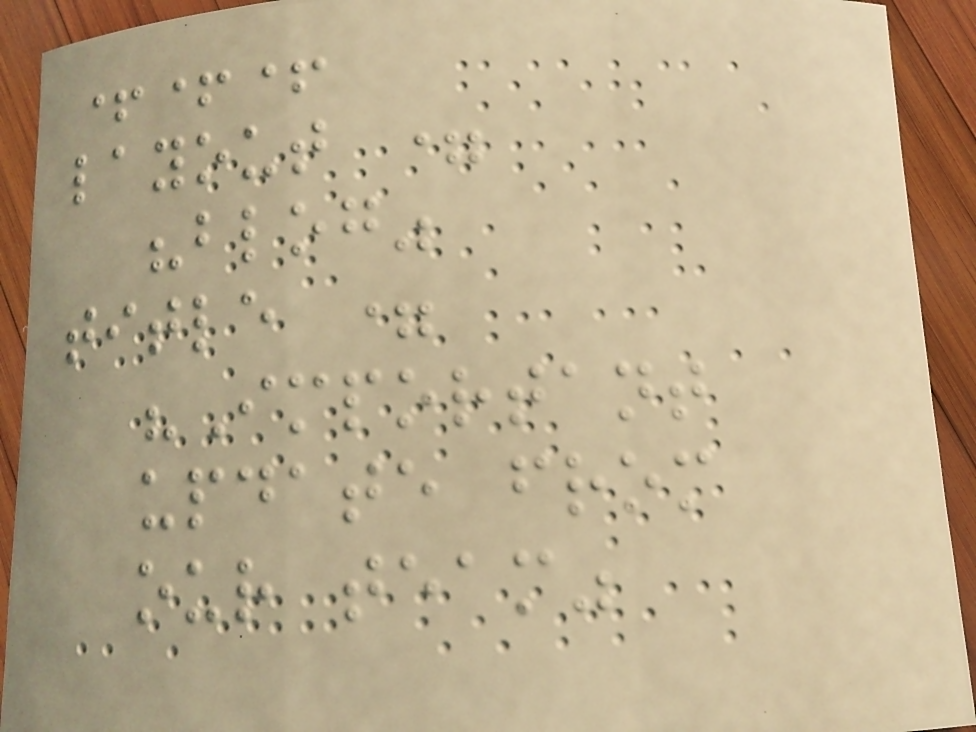+++
layout =
"blog"
title =
"Important
update from
our team"
